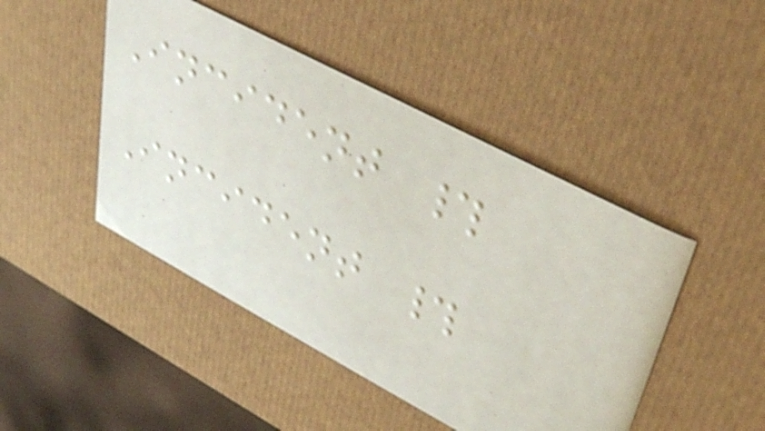Incident #
Incident #
